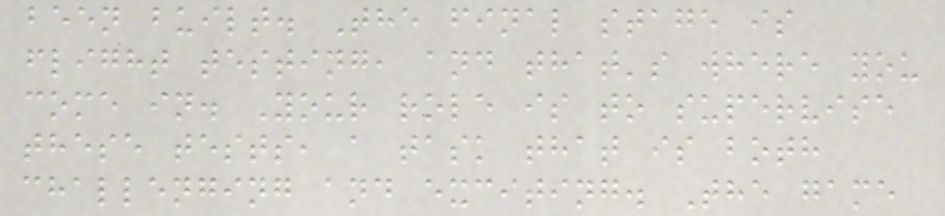been built. The final stage is
flight testing, and that's where you
come in. Your role is to supervise
these tests, a task that is both
challenging and exciting. The game
